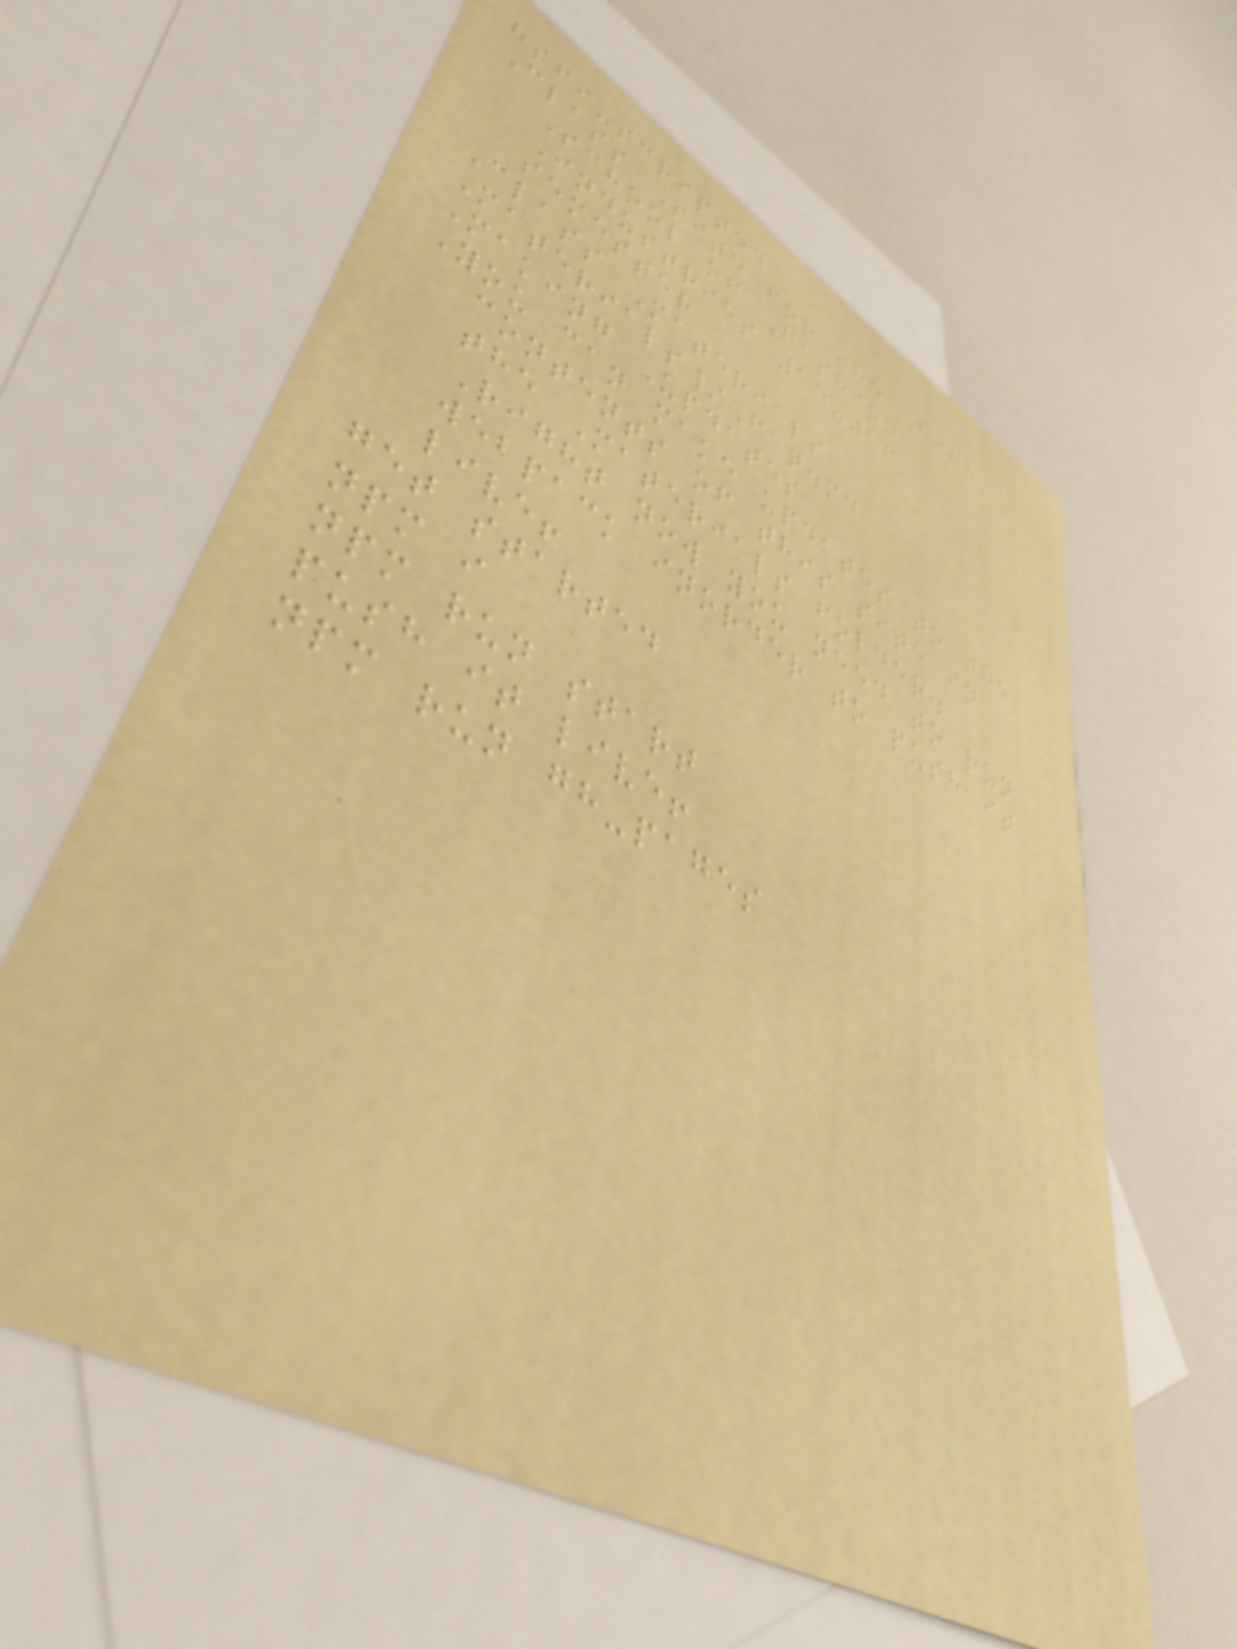hsfi-scripted
Class Site for the High
School of Fashion
Industries 15-16'
semester
Class Materials
Materials/Faq.md
Making Updates
You can make updates to the
contents of this site in
the Materials folder.
Right now you need to run
webpack inorder to push it
live!
get started
npm i
npm run start
push it live!
npm run gh-pages
